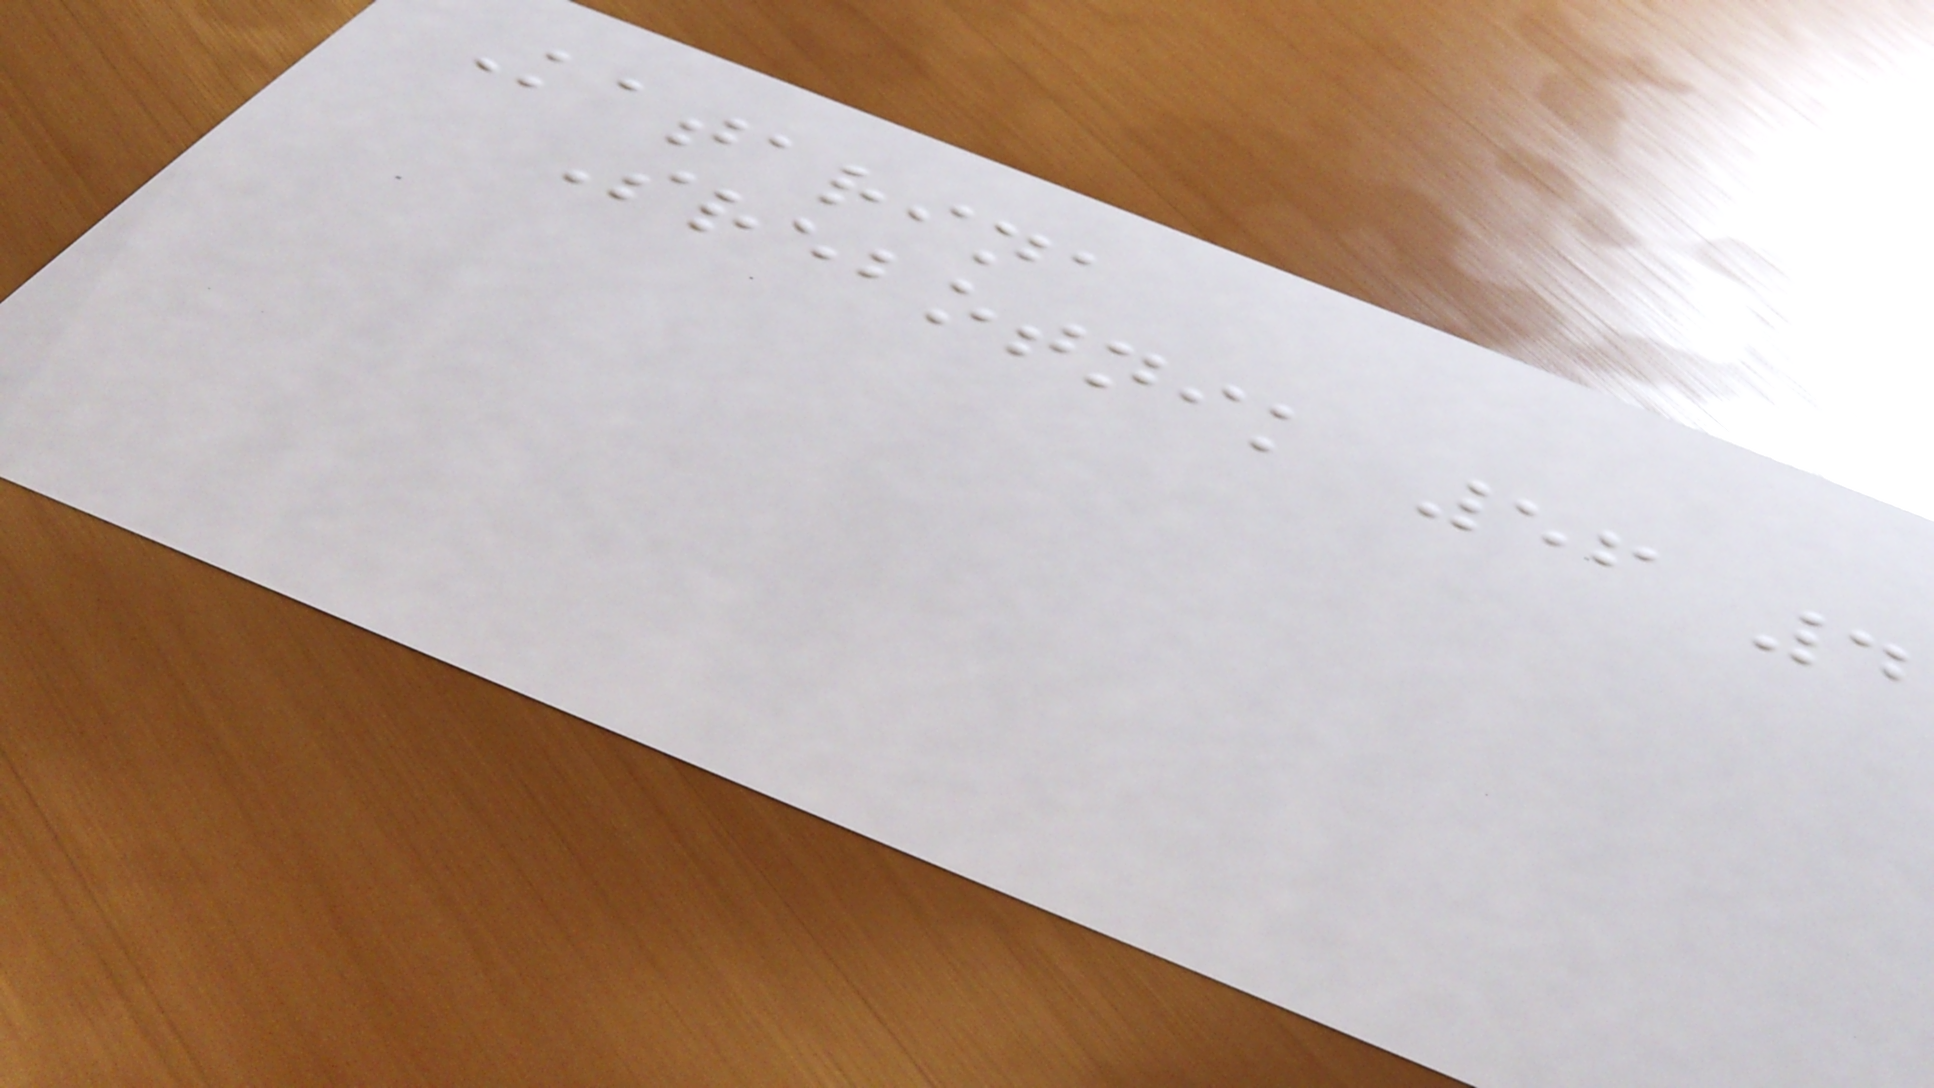Katarina
Srebotnik 56 4
